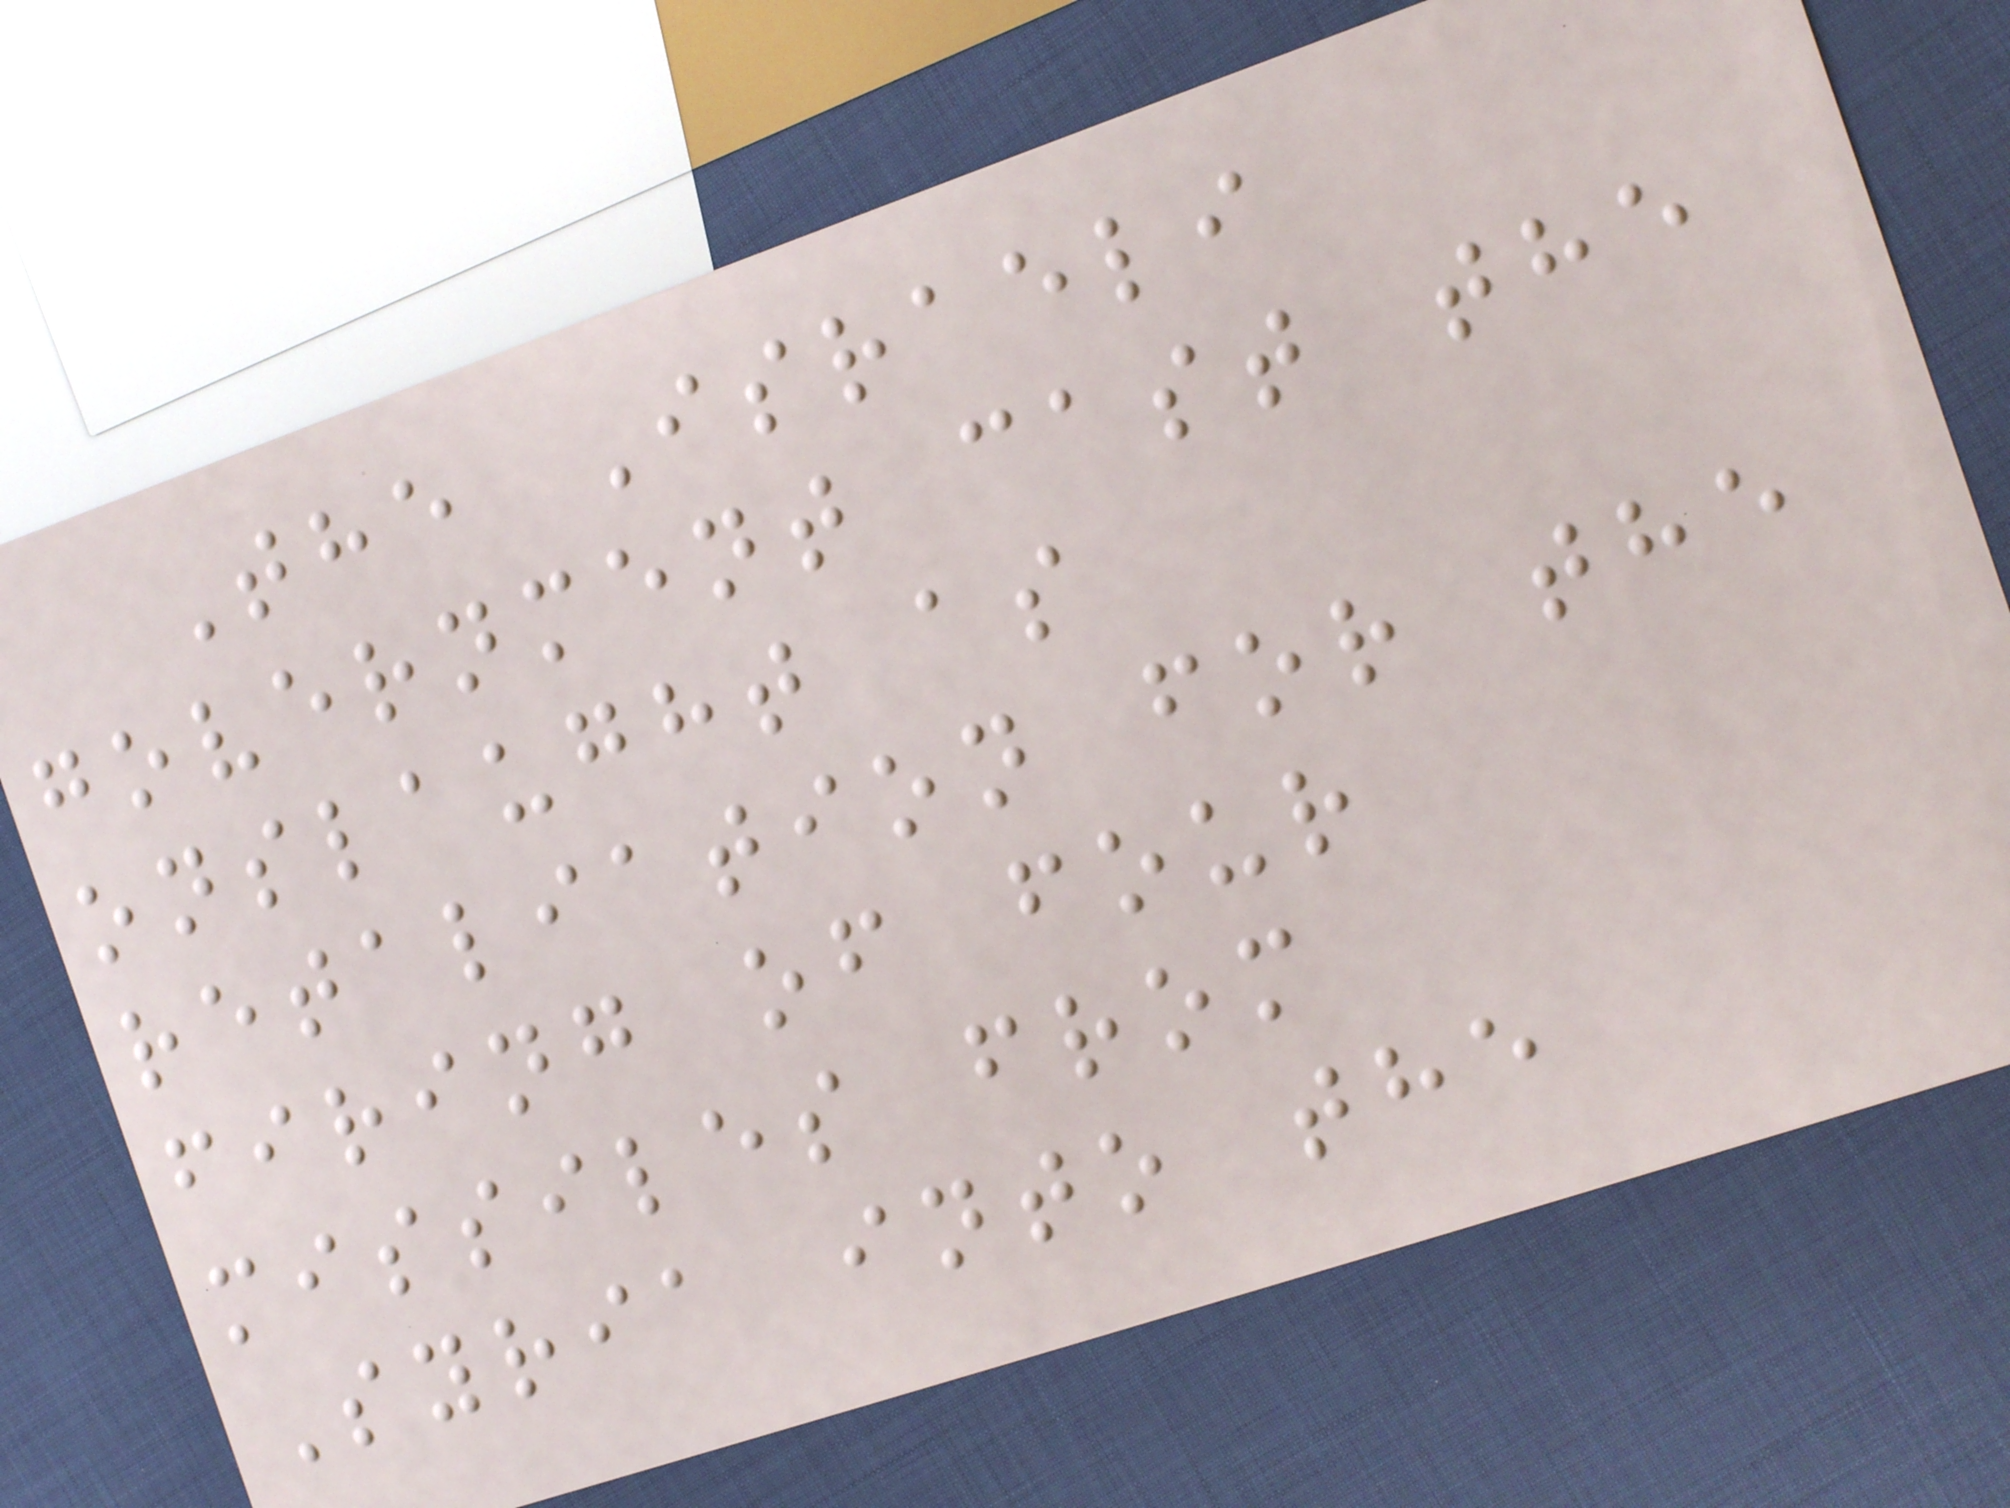The Israeli
government cast the
onslaught as
retaliation for the
firing of four
missiles from
Syria into the
